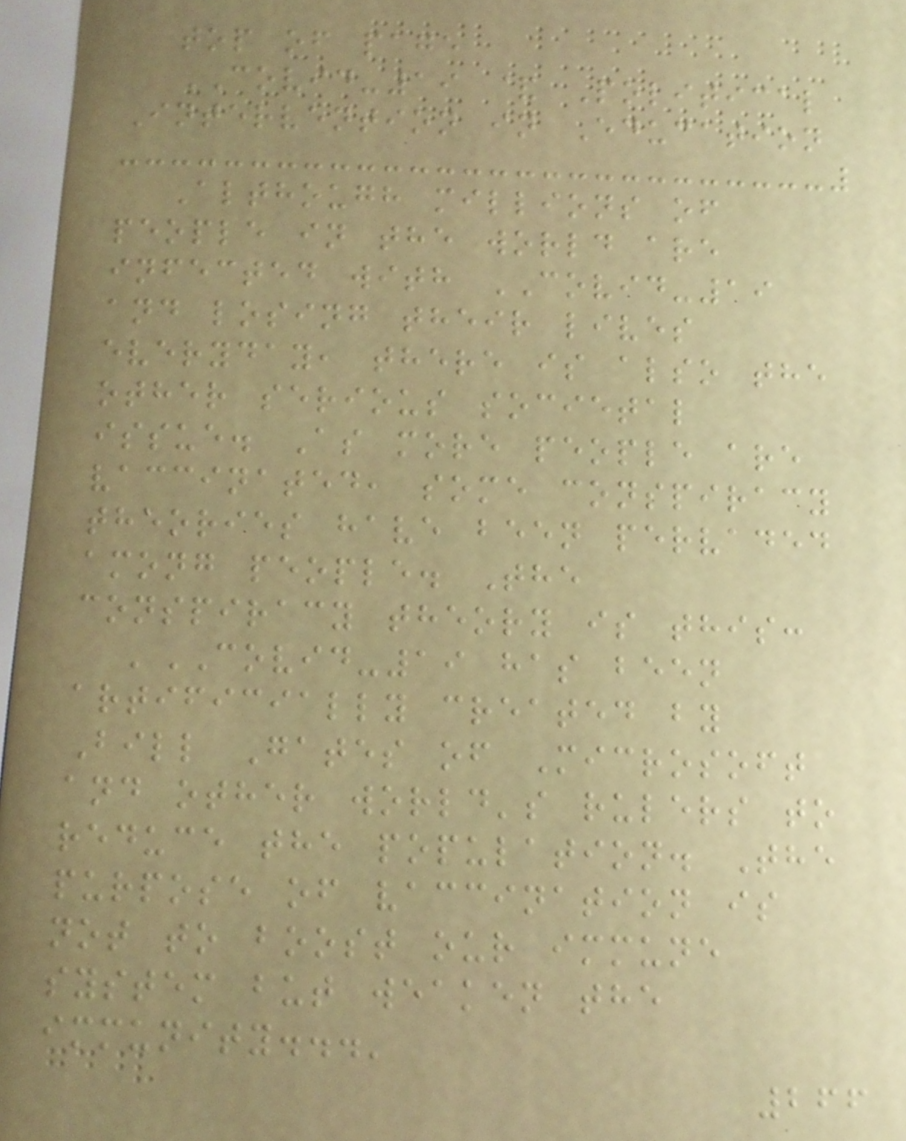top of page
COVID-19 & Political
Intervention in Education
Although millions of
people in the world are
infected with COVID-19
and losing their lives
everyday, there is also the
other serious societal
issue. As more people are
vaccinated, some conspiracy
theories have been pervaded
among people. The
conspiracy theory is this:
'COVID-19 has been
artificially created by
Bill Gates of Microsoft
and other world's rulers to
reduce the population. The
purpose of vaccination is
not to boost our immune
system but weaken the
immunity...'
266
